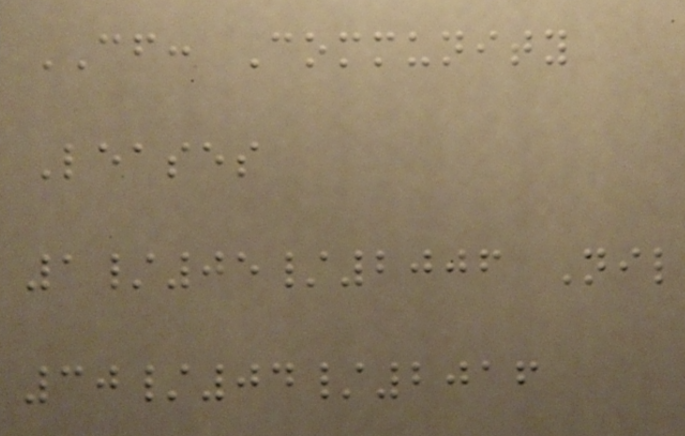CF: Community
Leases
1/05/2006 Nil
30/04/2016
